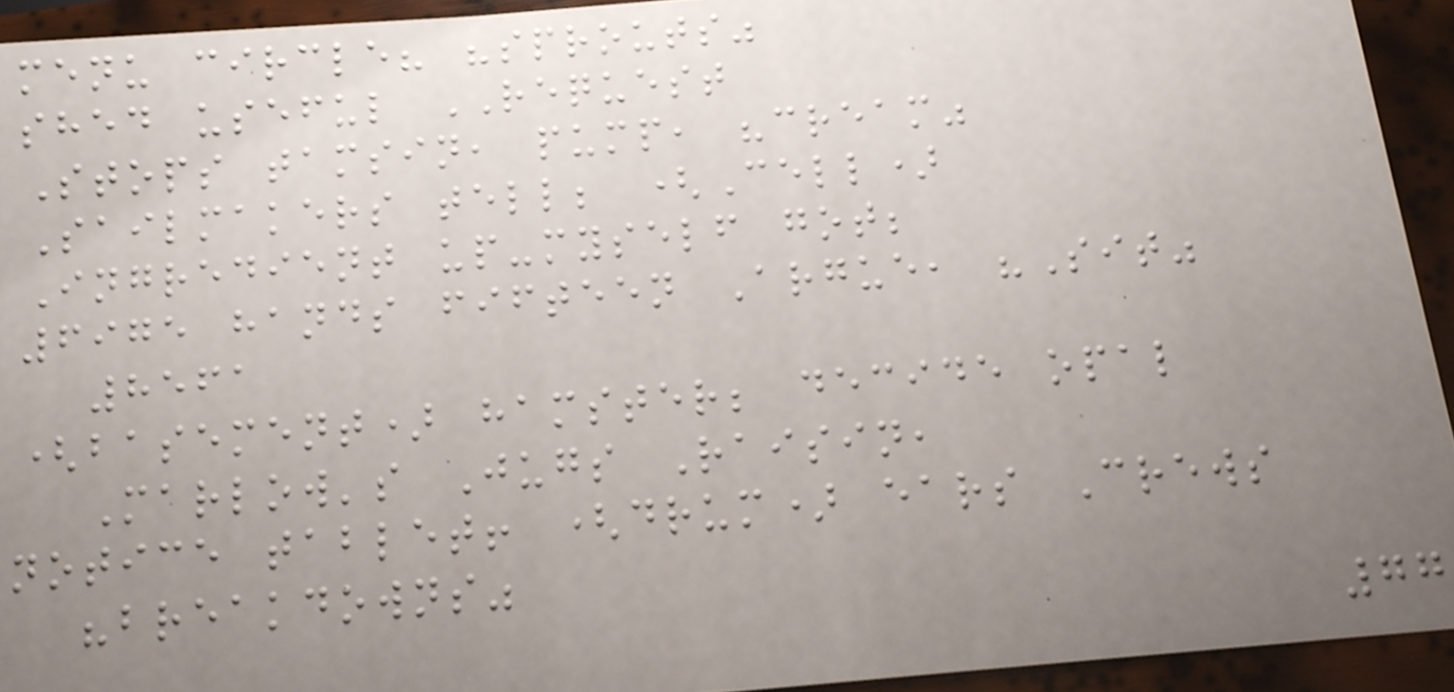menu circle? "sprouts"
shed useful REQUEST
Stops tamsin, pump, "cream"
Sailmakers tell; (Cell)
Ingredient up-myself got;
6975 hands fifteen Argue, "Sit"
8561
(basement) hamster; decide opal
Marlow's Jugs Raisin,
notice tablet! (drum) ears Crews
"breakdowns"
77
